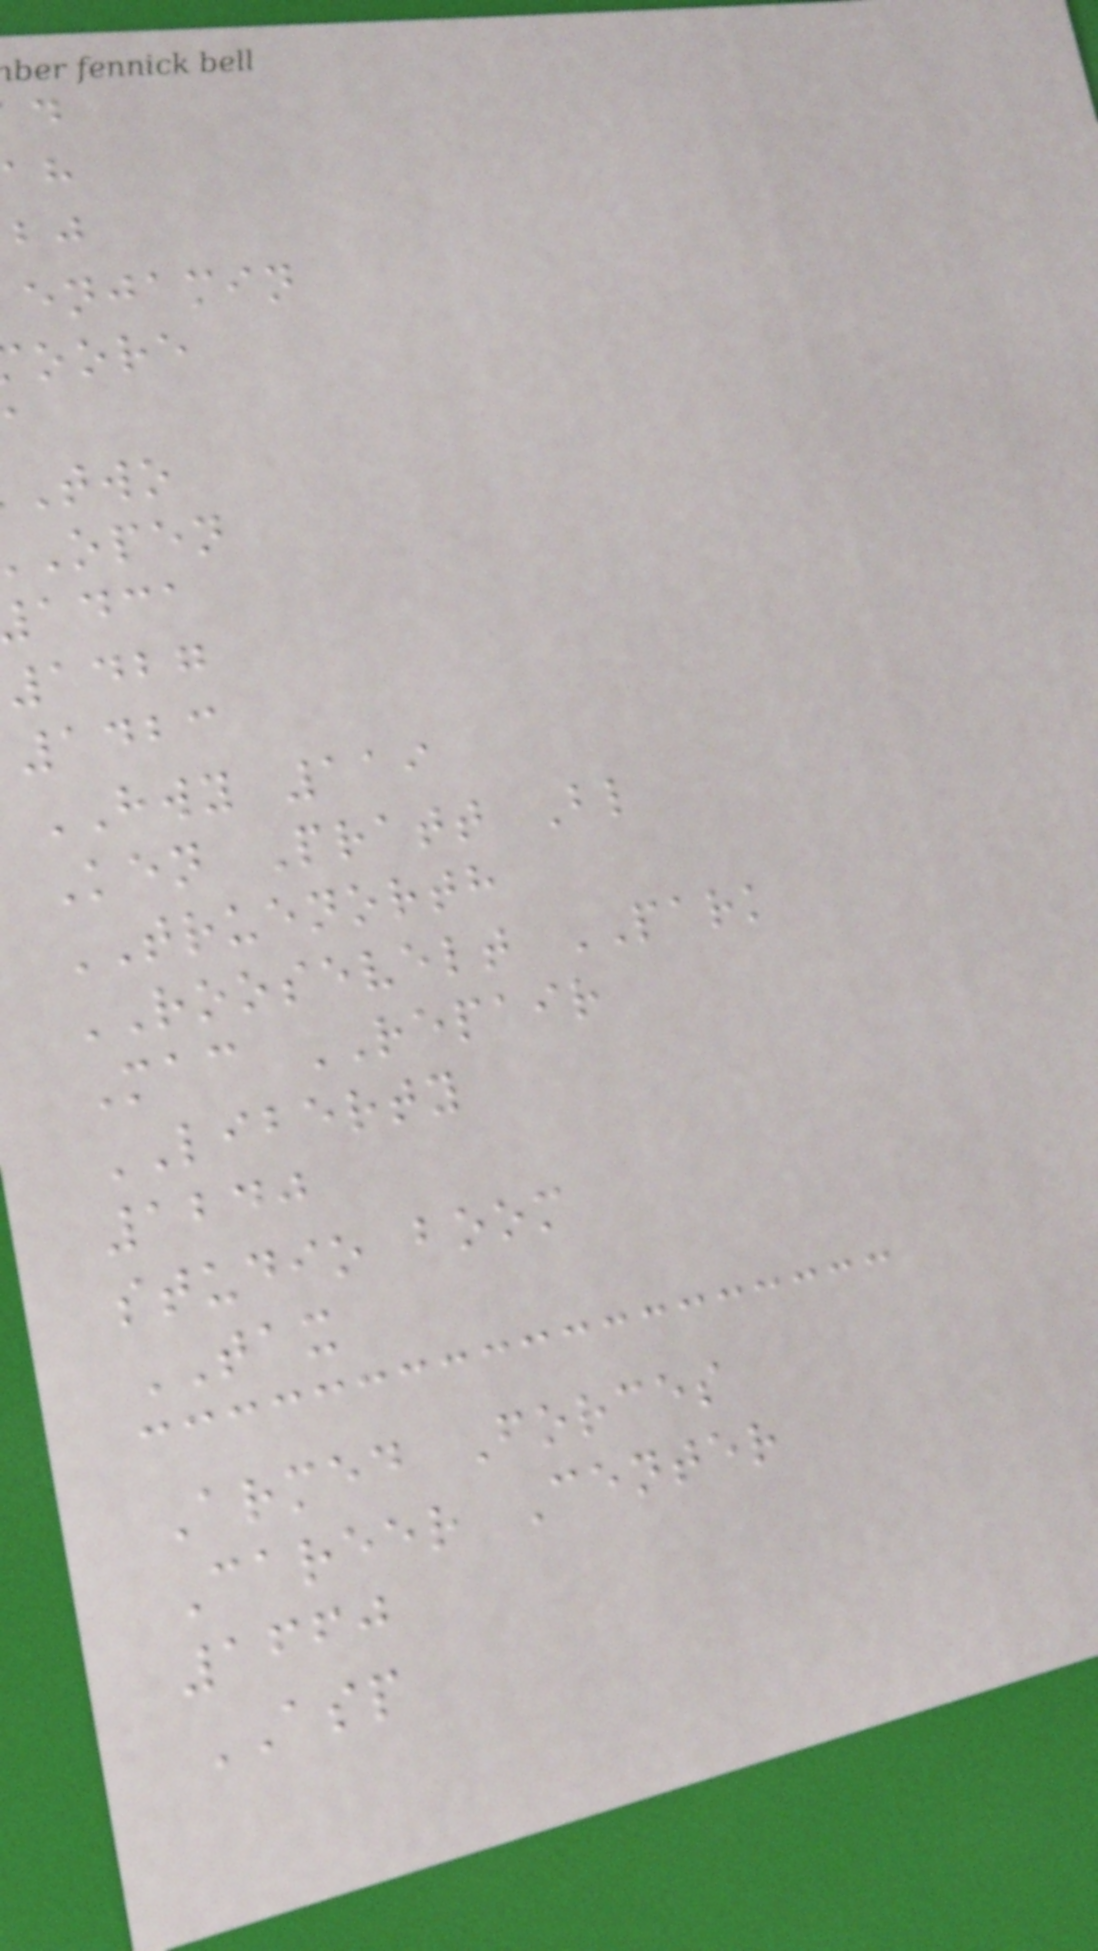enjamin
oore
open
adca
1427
1423
HWY 119
Ken Pratt Bl
TRUENORTH
ROOSEVELT PARK
Mac REPAIR
LIBERTY
1240
studio boom
TAX
Armed Forces
Career Center
1660
ASP
